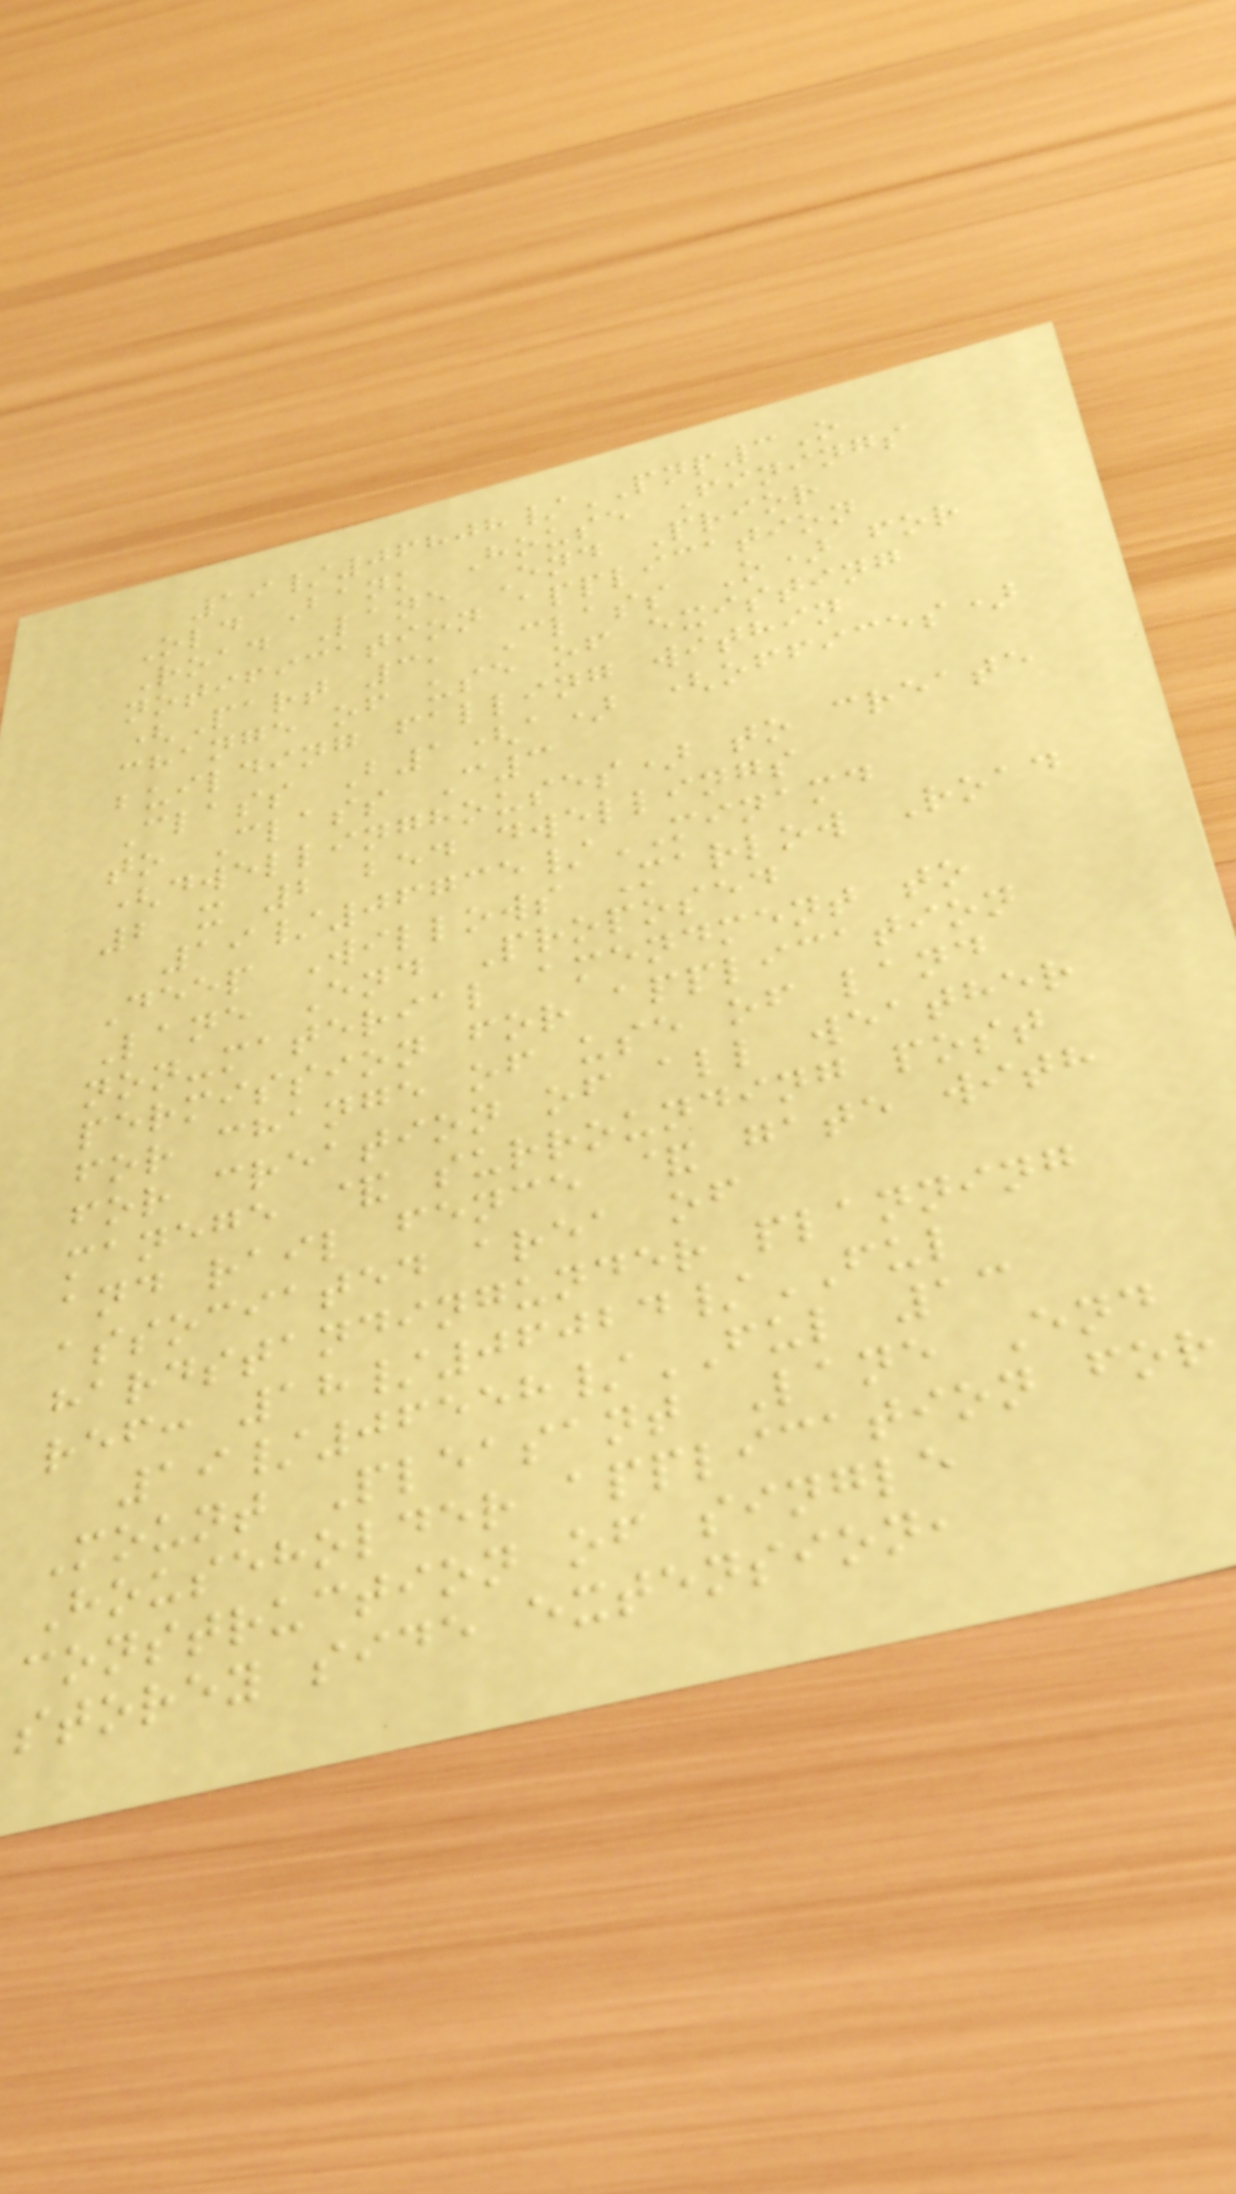19/06808/PNP3O
Old Bank House Finings
Road Lane End Prior
notification application
(Part 3, Class O) for
change of use of existing
building falling within
Class B1(a) (offices)
to Class C3
(dwellinghouses) to create
2 x 2 bed dwellings
19/06735/MINAMD
Deep Willows Marlow Road
Lane End Proposed
non-material amendment to
permission for application
for change of use of land
for creation of all weather
manege & surrounding post
and rail fence & gate with
associated area of
hardstandingunder planning
ref: 18/06024/FUL
19/06558/FUL 13
Mount Pleasant Lane End
Householder application for
construction of single
storey side extension,
